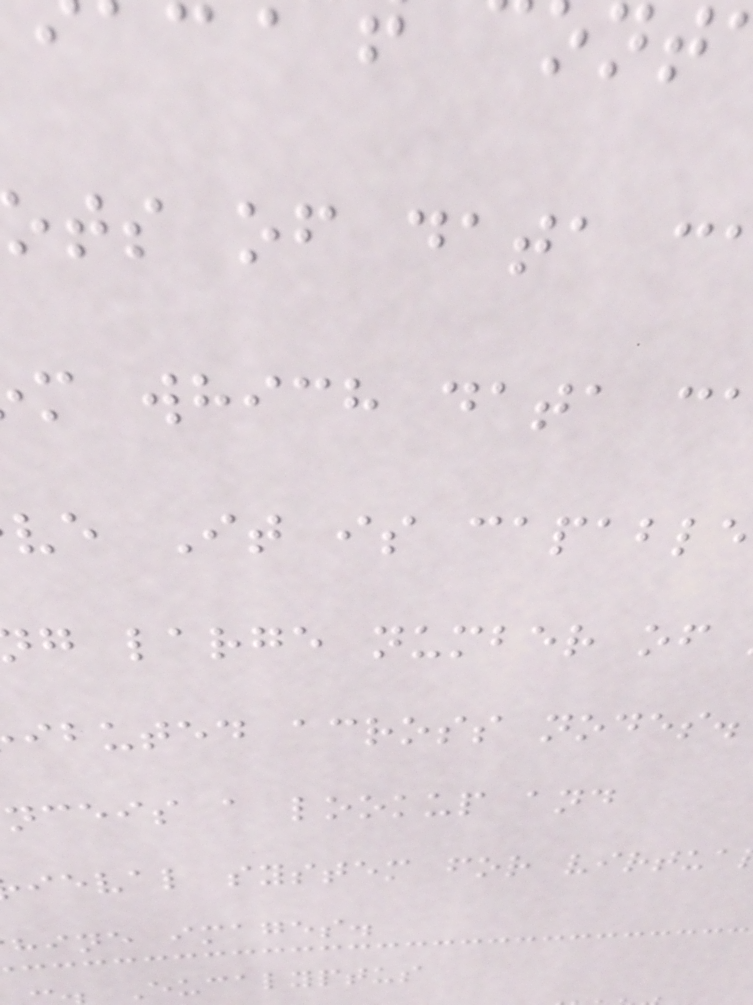ts of data c
m which data c
ve It is capable
g large number of
ibuted across nodes.
nceis a lookup and
ieval system for virtua
hine images.
Eucalyptus
